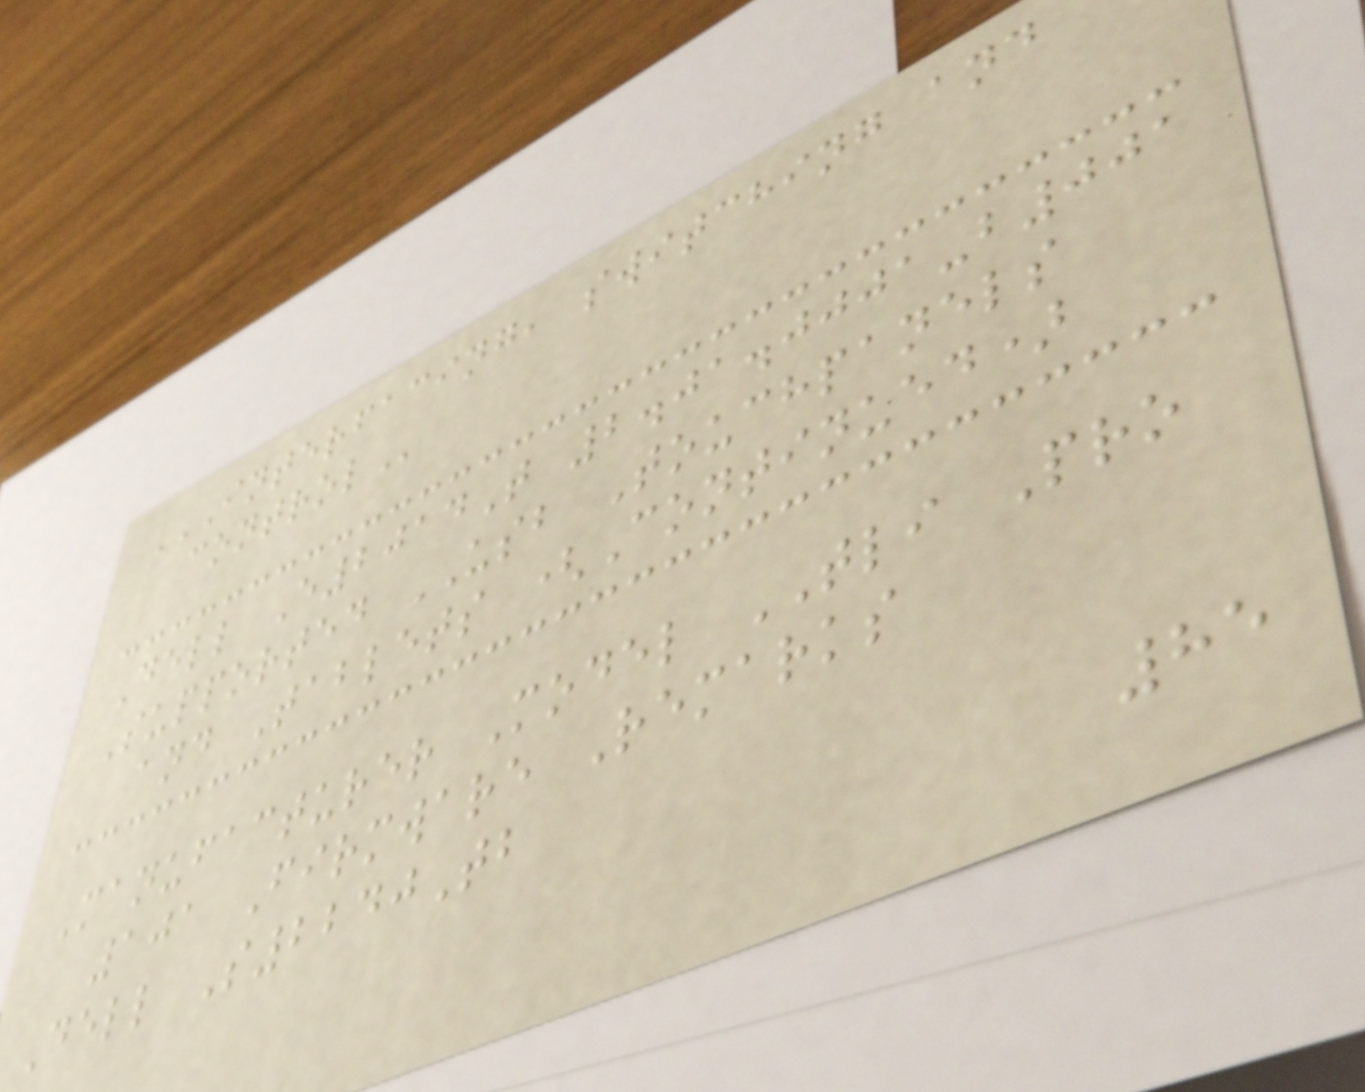INTERFACING, SWITCHING AND
CONTROL
Dell E2014T 2.01.0001-b001
Supported USB Touchpanels
and Tablets (Continued)
Manufacturer Model TLI Pro
101 Firmware Remarks
Dell S2240Tb
85
